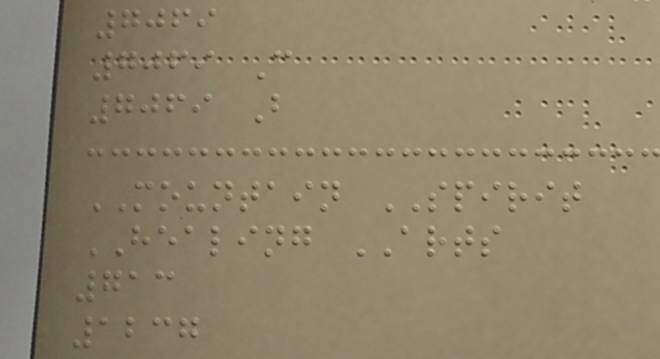7069
7069 C
7069 B
MOUNTAIN SPIRIT
HEALING ARTS
713
1237
